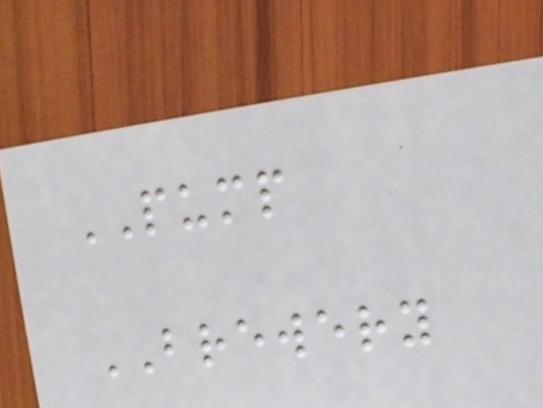PUMP
BREWERY
